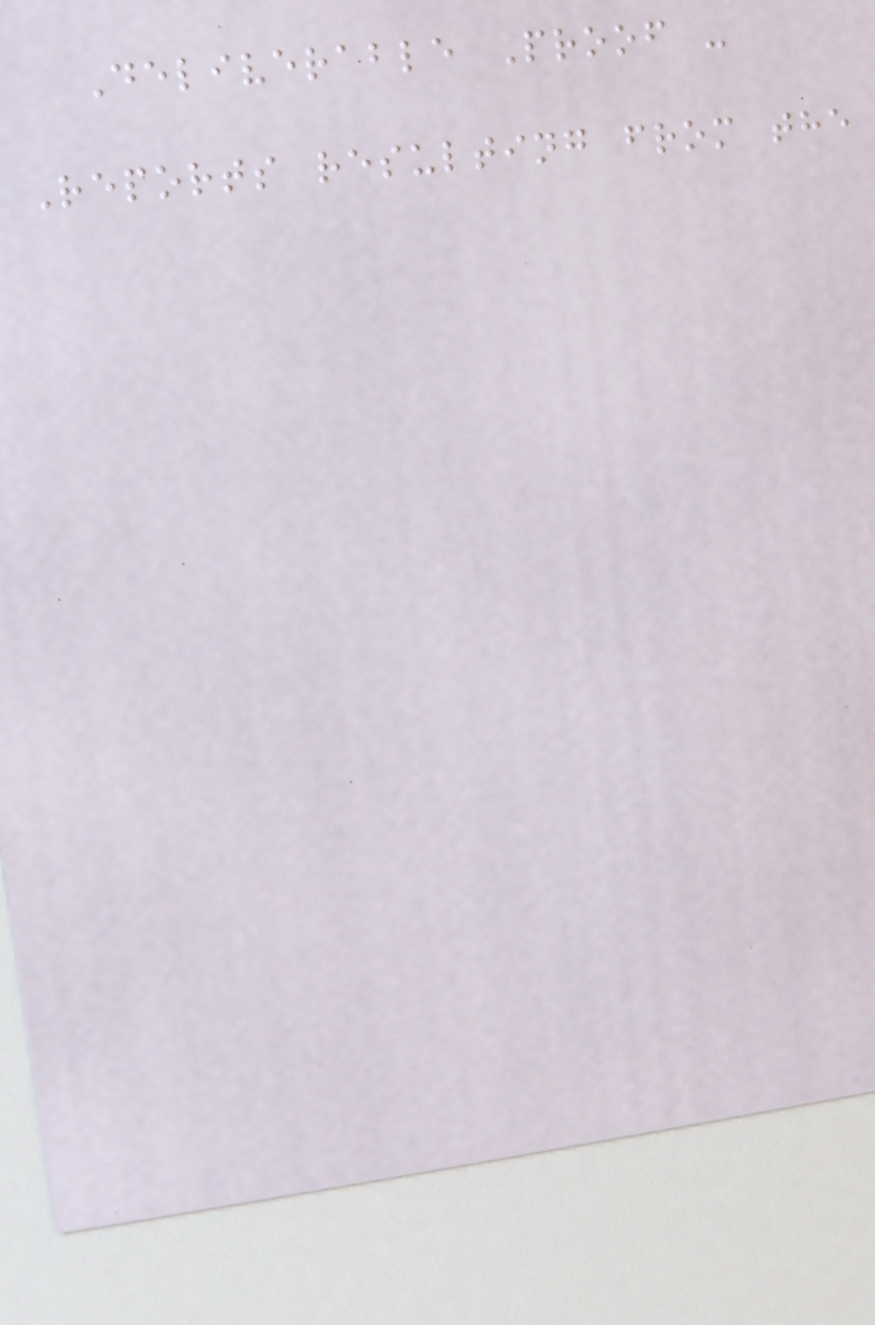Deliverable Proof -
Reports resulting from the
